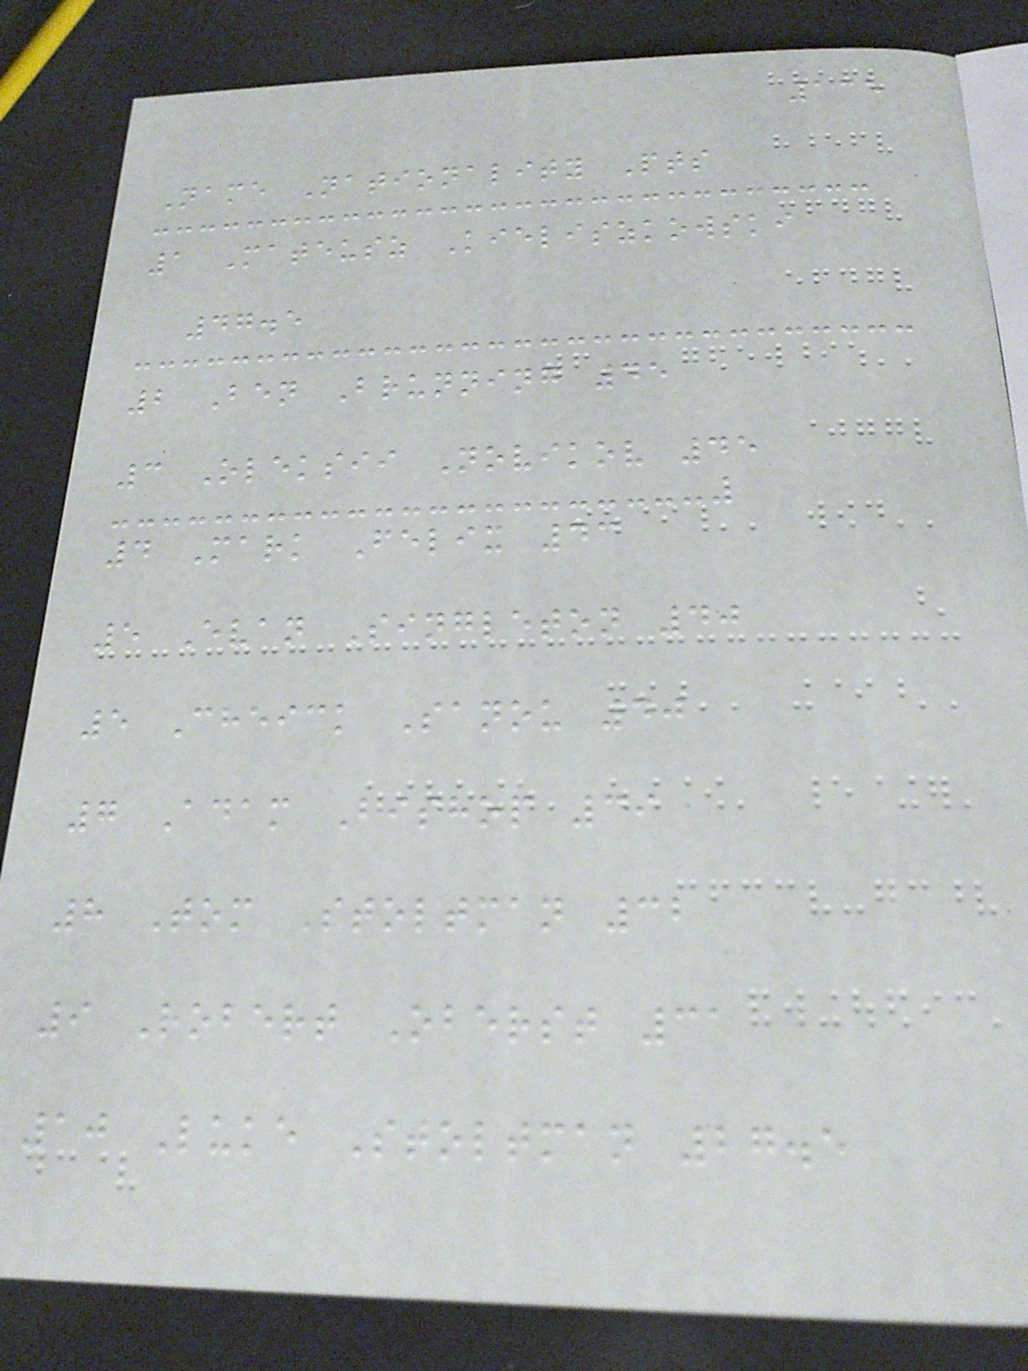135
Name Nationality Pts
1 Mateusz Kieliszkowski
47.5
2 Ben Brunning 45
3 Oleksii Novikov 45
4 Mark Felix 43
5 Evan Singleton 40
5 Cheick Sanou 40
7 Adam Bishop 39
8 Tom Stoltman 32
9 Robert Oberst 31
10 Luke Stoltman 27.5
